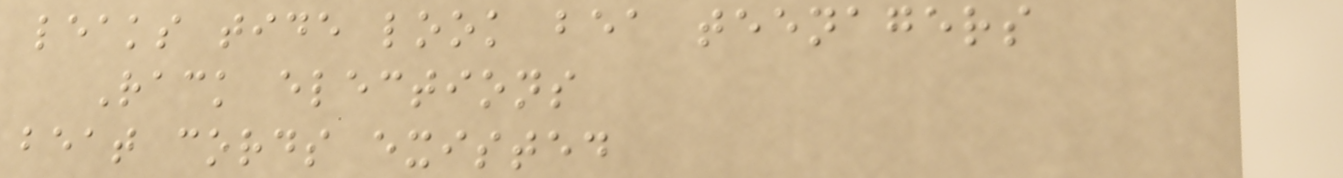leaks tide look bea teenagers
Rack elections
beat cords existed
